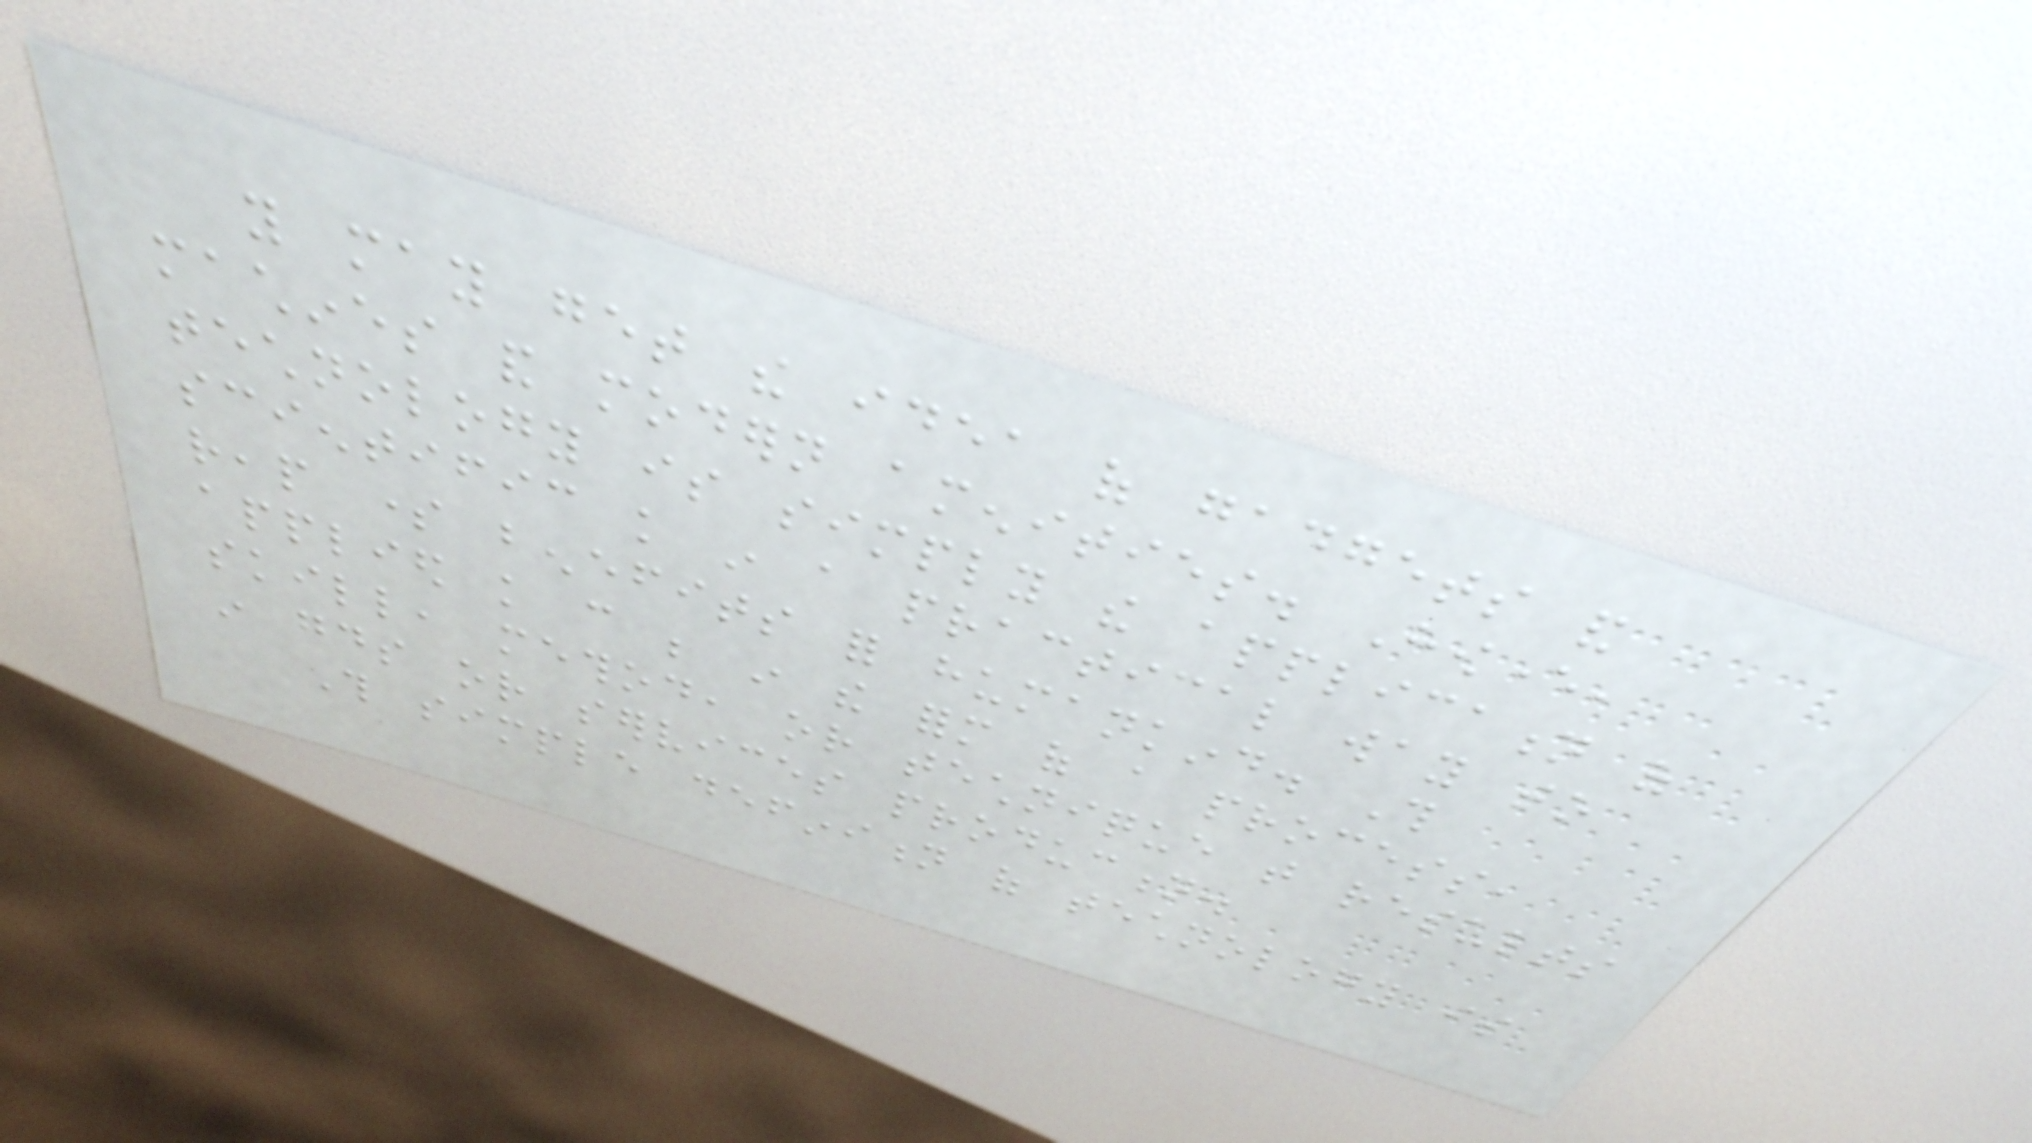you may get the idea of gadgets and
machines and modern amenities. However,
technology is simply the application of
scientific knowledge in a practical way to
reap some benefits for humankind. This
applied knowledge can be in the form of a process,
skill, method, or technique that results
in goods or services production.
This simple definition of technology is
